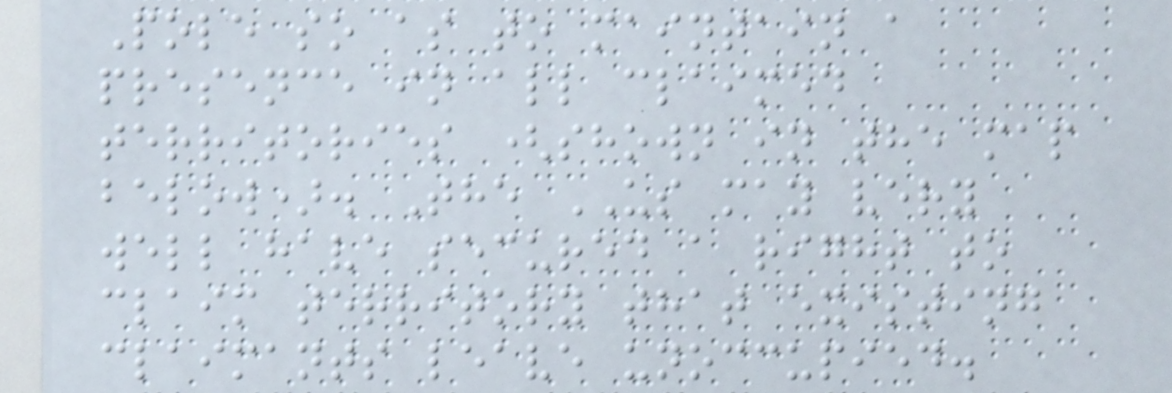Pole so as to maintain a
presence in all claimed
territories (shown in the map
below). The US may very
well have secured a right to
claim territory that existing
claimants leave unoccupied.
